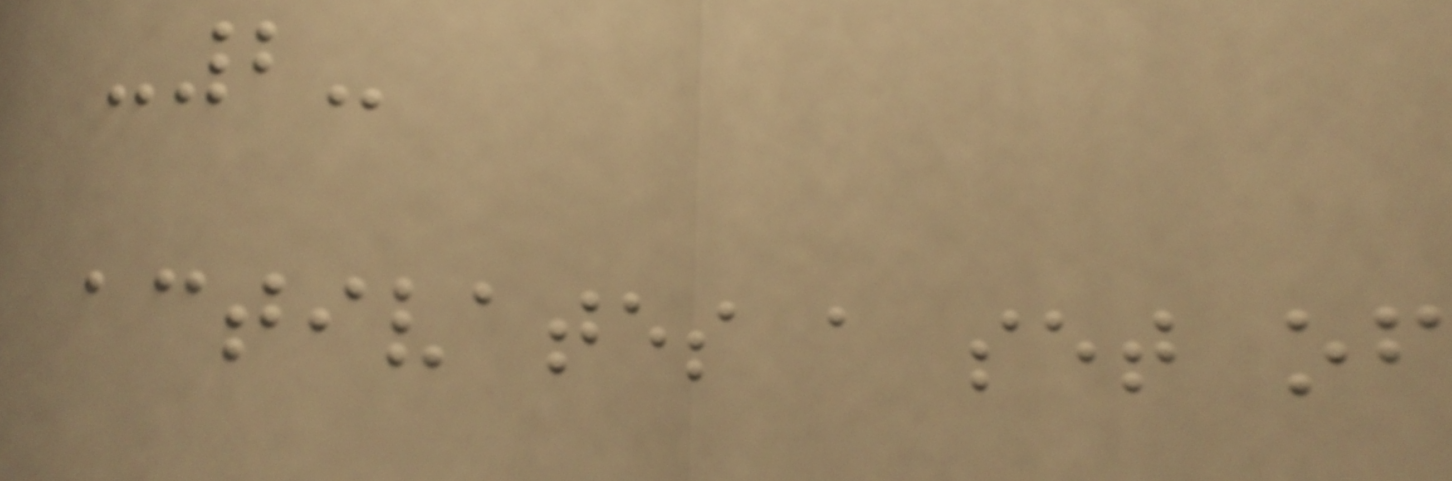-2-
activates a set of
